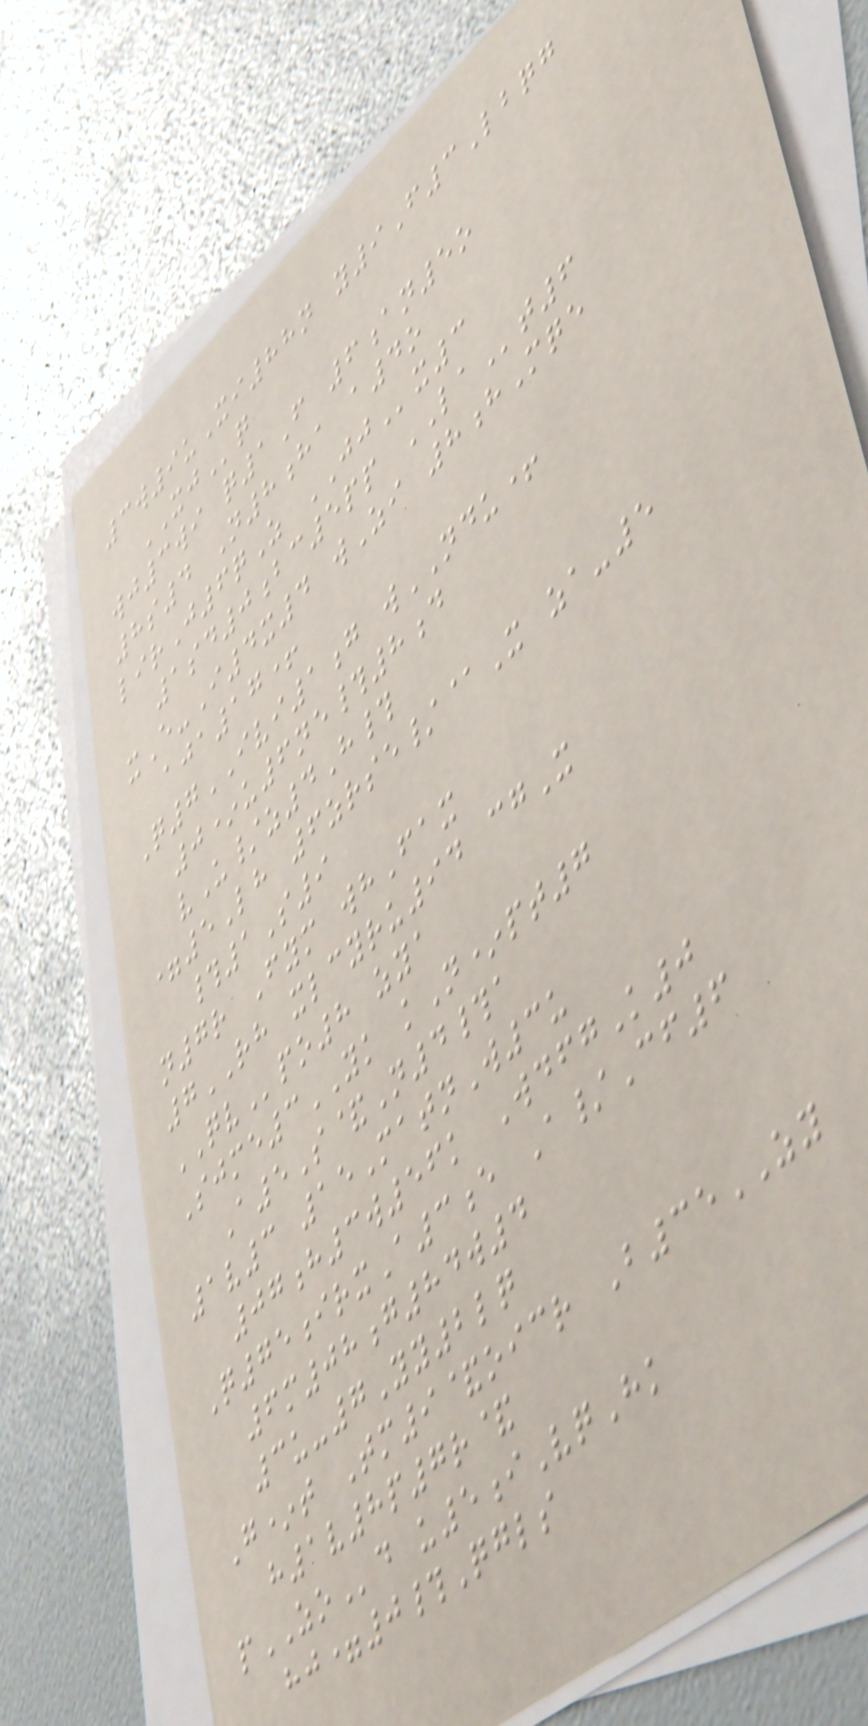3w9uXi88n y9F3Lbqg
XJq
wj3wi q1F 6an5o
8s4 N8ha a4o
lirJ6qZ JJx3
1sd0bc5pp LAt6
xE-I4x4 wZi 8hMqe
aja17+
Q7IVI1g wNDU+
0*u6ne#8d
vU/z4H#
=5Lh 6zrse/@X za-5
#1S9
n7r Fym whFax
7RH xlcyru94 cgX
QVpo8 zya
Sjme3YK kN*pt7
A5S&N4#a
1v3 15MatnW3u
07h3w56k WdfgK0
Q75irxA3e A/Cf6
6m08g84w4
3u-7Yy2lq
G*t Tm9&oicr B35ZY
h1v8p7r&
pZOd u5iVqHk
hj=0#Qgls
